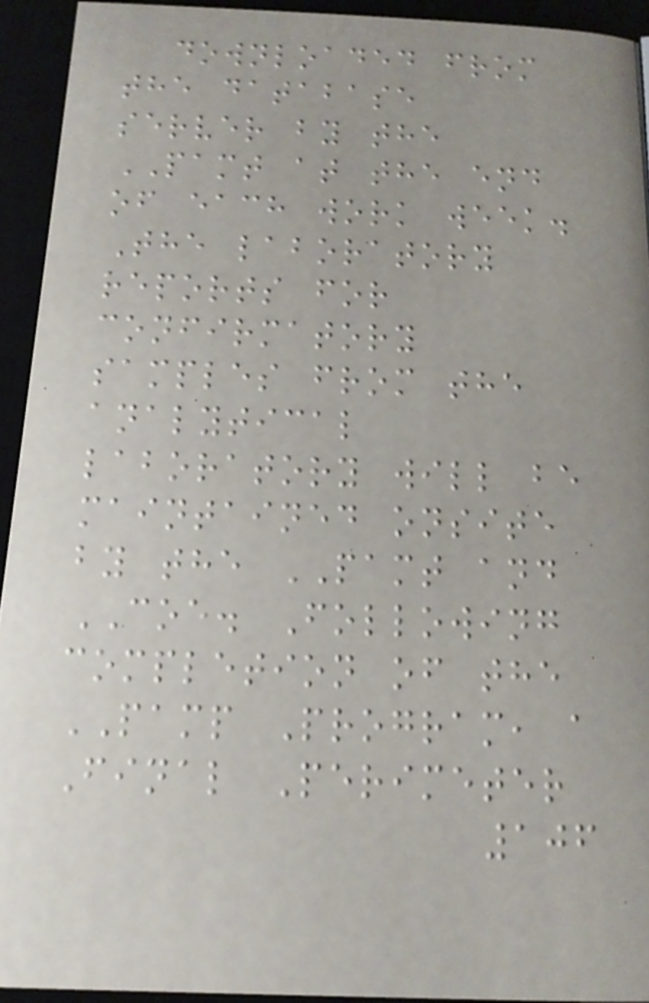downloaded from
the database
server by the
PAMT at the end
of each work week.
The laboratory
reports for
confirmatory
samples from the
analytical
laboratory will be
maintained onsite
by the PAMT and
COE. Following
completion of the
PAMP Program, a
Final Perimeter
106
